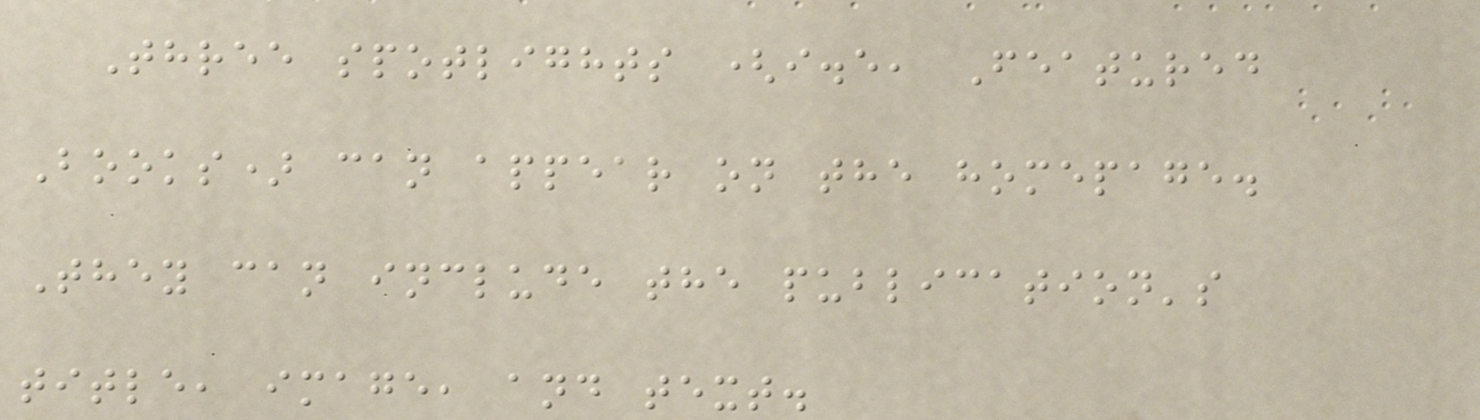Three spotlights (i.e, Featured
Books) can appear on the homepage.
They can include the publication's
title, image, and text.
